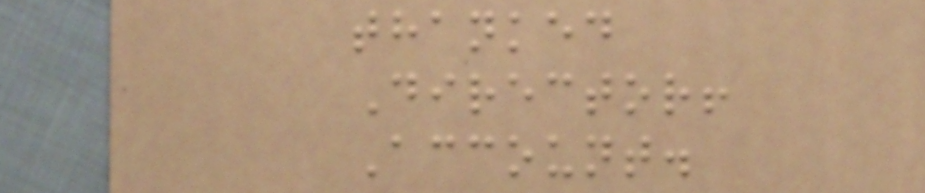thanked
Director!
Account.
